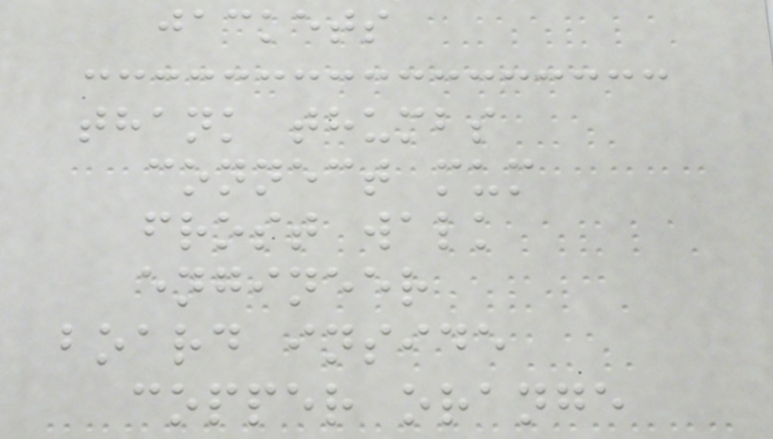jackets
thank thumbs
connect mum
frost walk
engineer
board inside
copper orange
